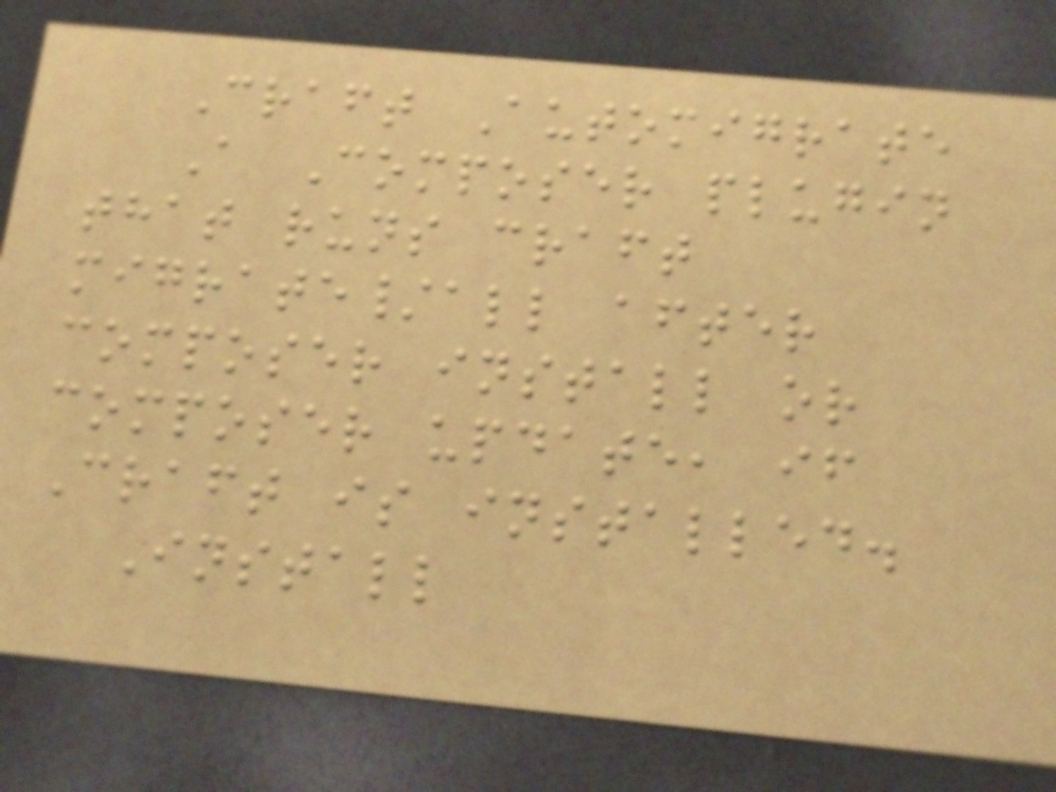Craft Automigrate
A Composer plugin
that runs craft
migrate/all after
composer install or
composer update, if
Craft is installed.
Install
